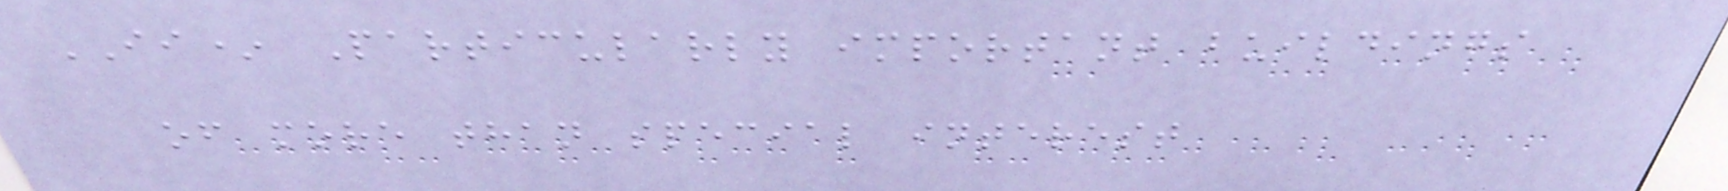II* Particularly important buildings
of more than special interest
